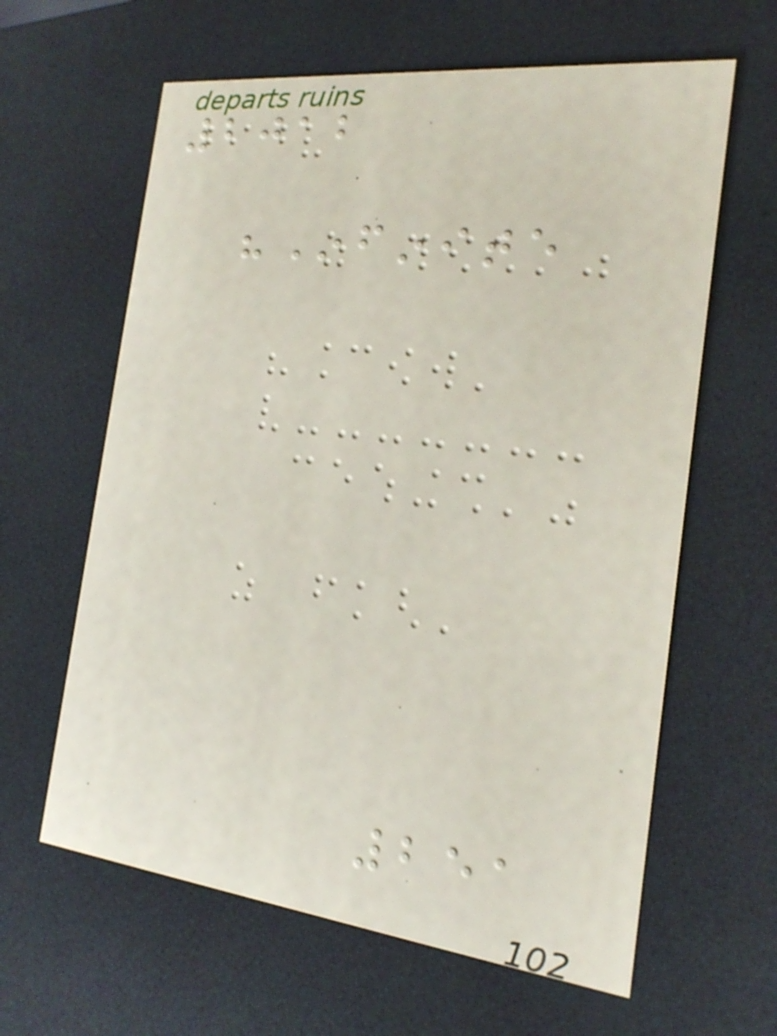2012
"Infinite
251
